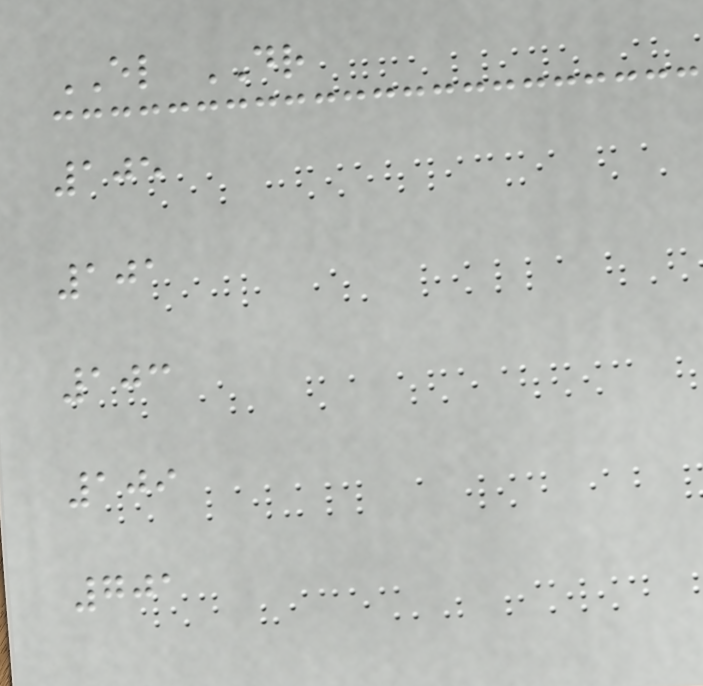EL DR
105
101
103
109
701
